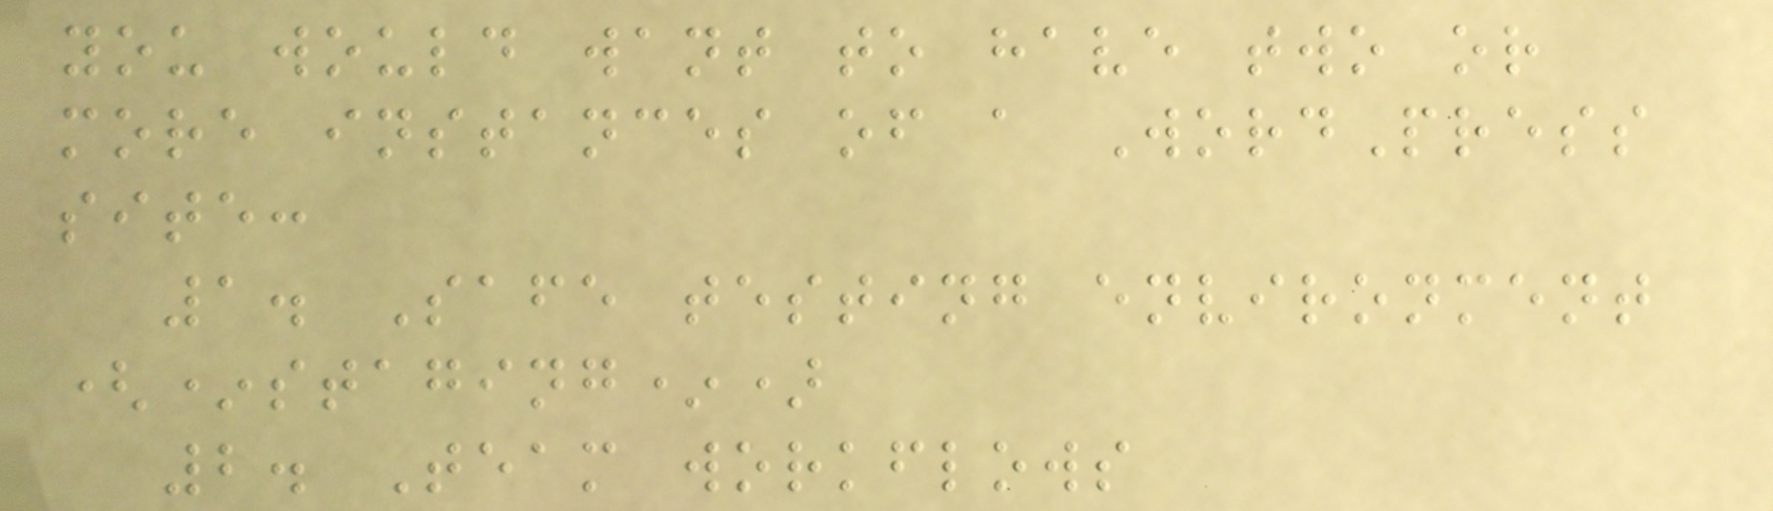you would want to have two or
more instances of a WordPress
site:
1. Safe testing environment
(*staging*)
2. Team workflows
